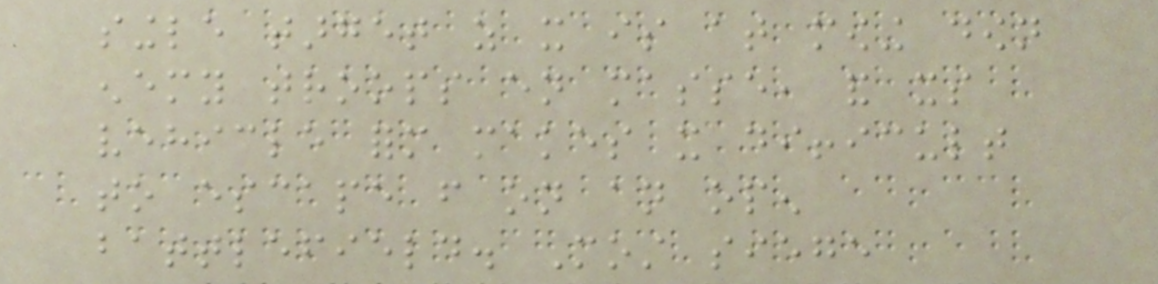single target as it is at mowing down
enemy troops en masse, and its
vehicle form makes it difficult
to escape from on an open
battlefield. Most siege
